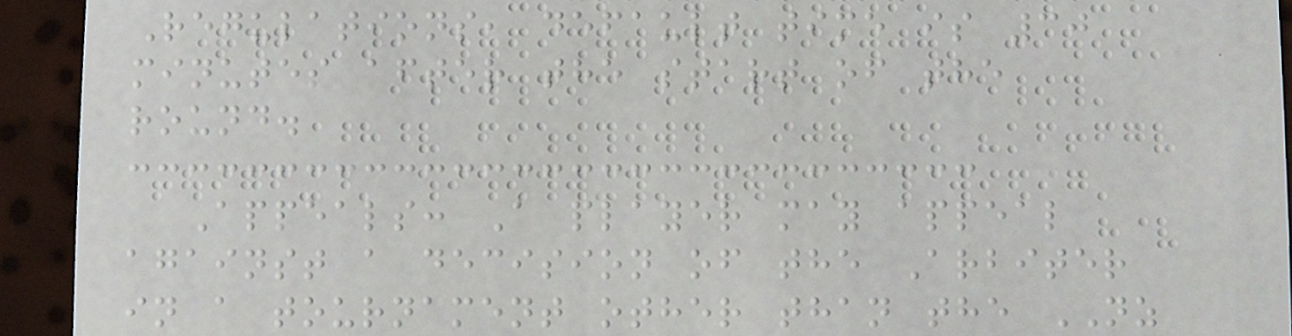Regulations, default time is 30
minutes after the start of the
round.
Appeals: A player may appeal
against a decision of the Arbiter
in a tournament other than the NZ
